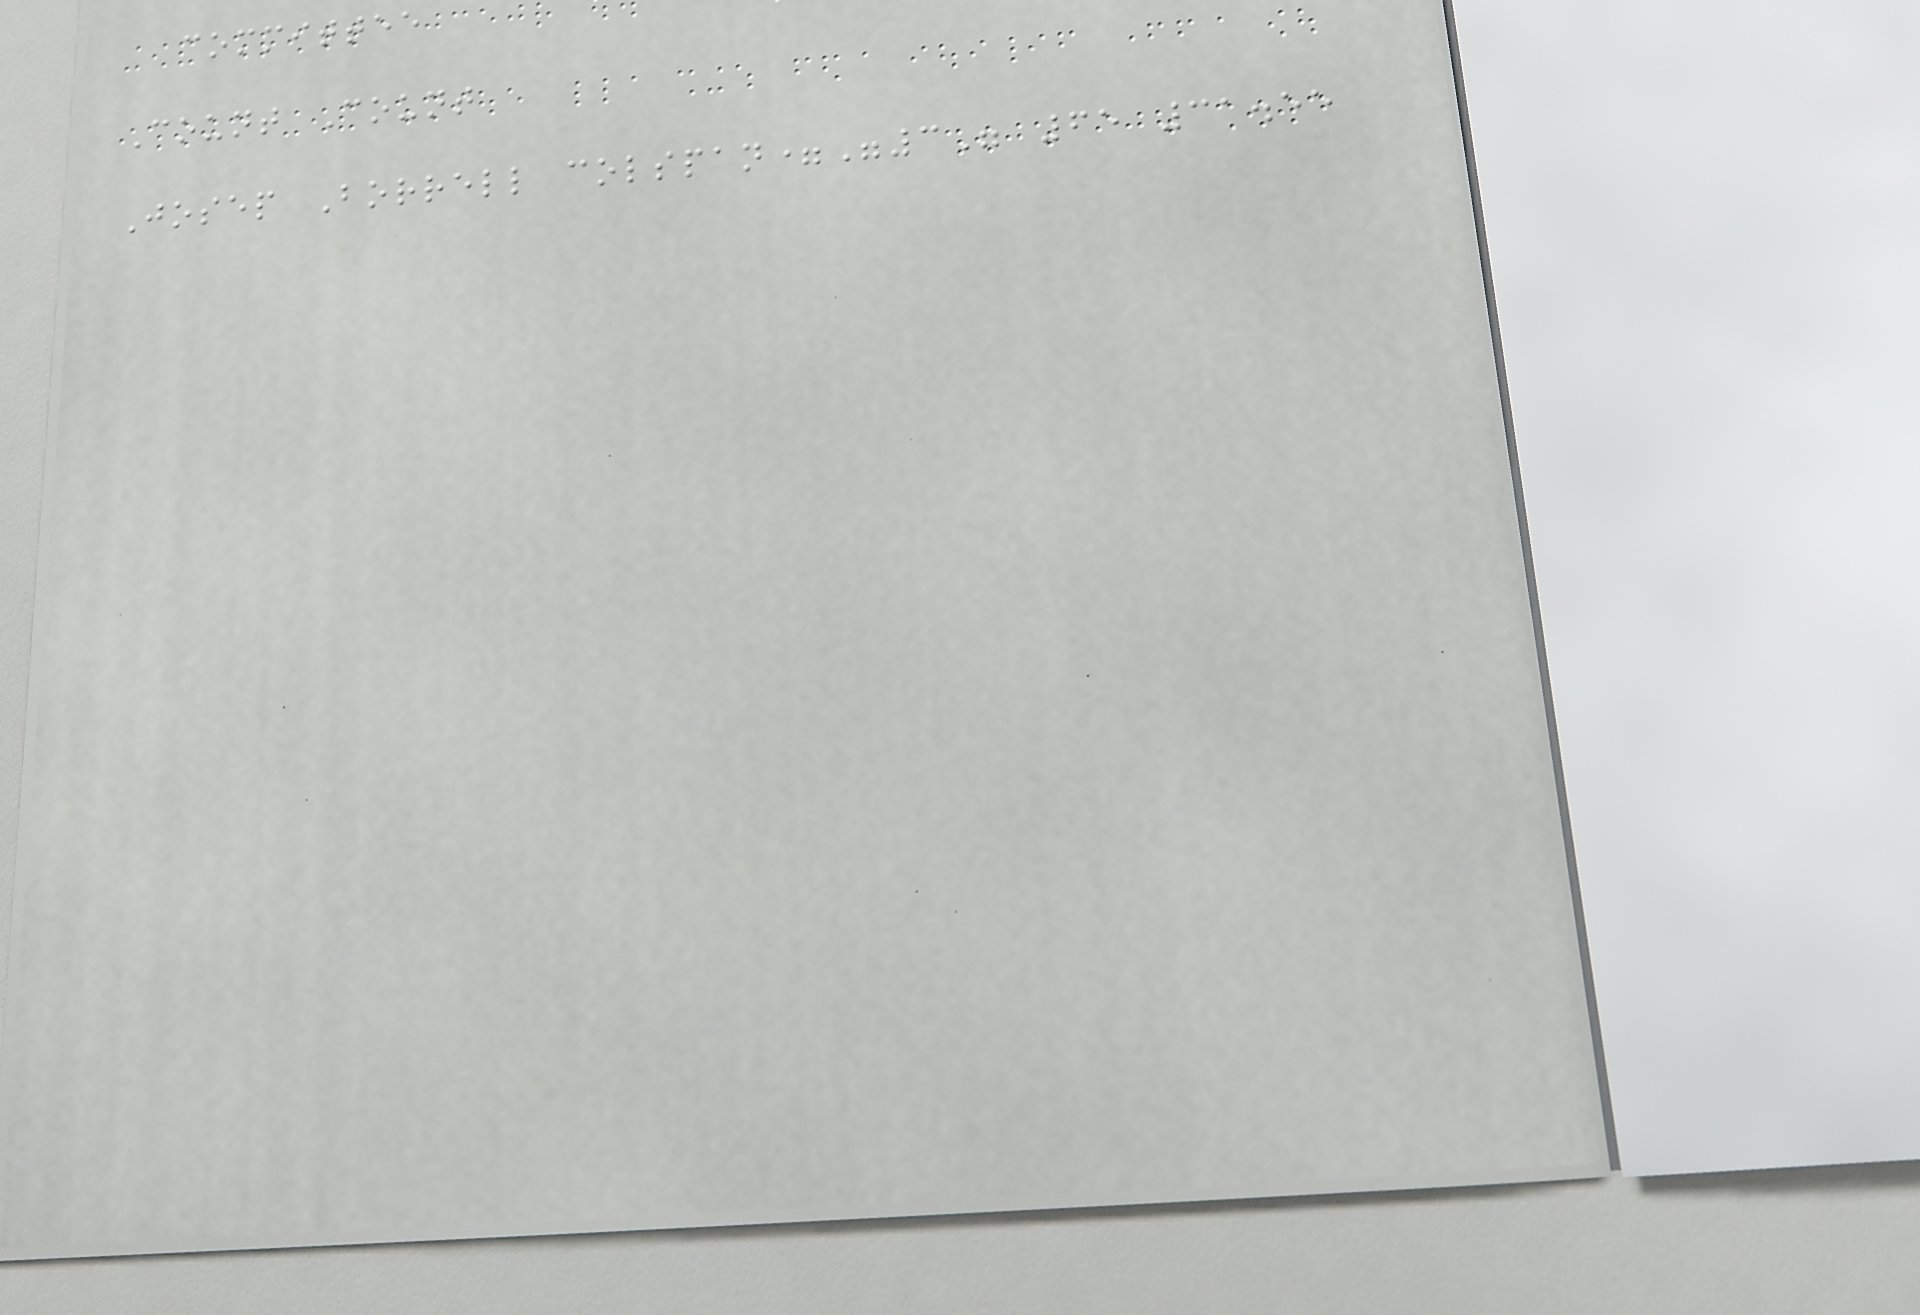committee
Count Count
Josep Borrell colspan="3" 65 31.55
